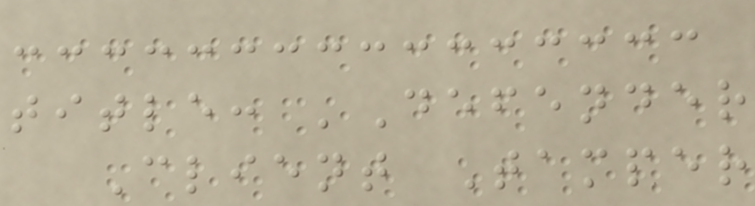title: 'Defender
Client Tamper
